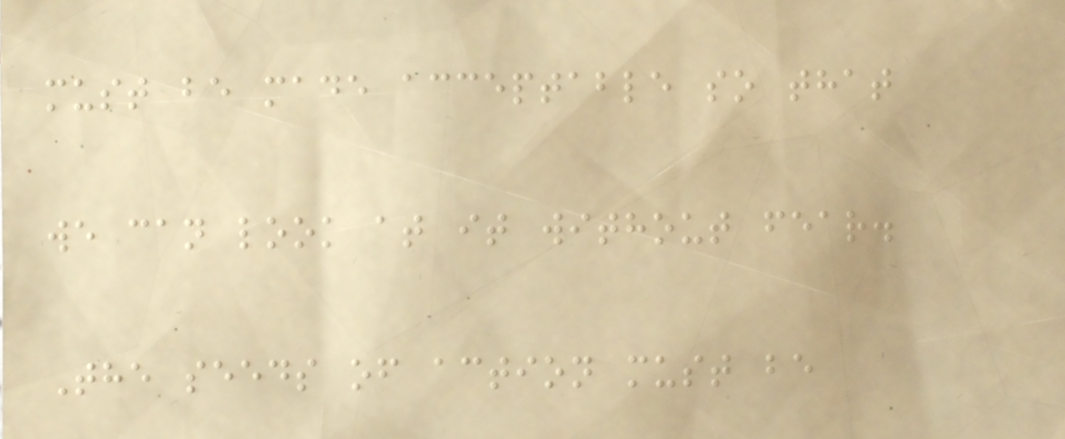must be made acceptable so that
we can look at it without fear.
The seeds of action must be
